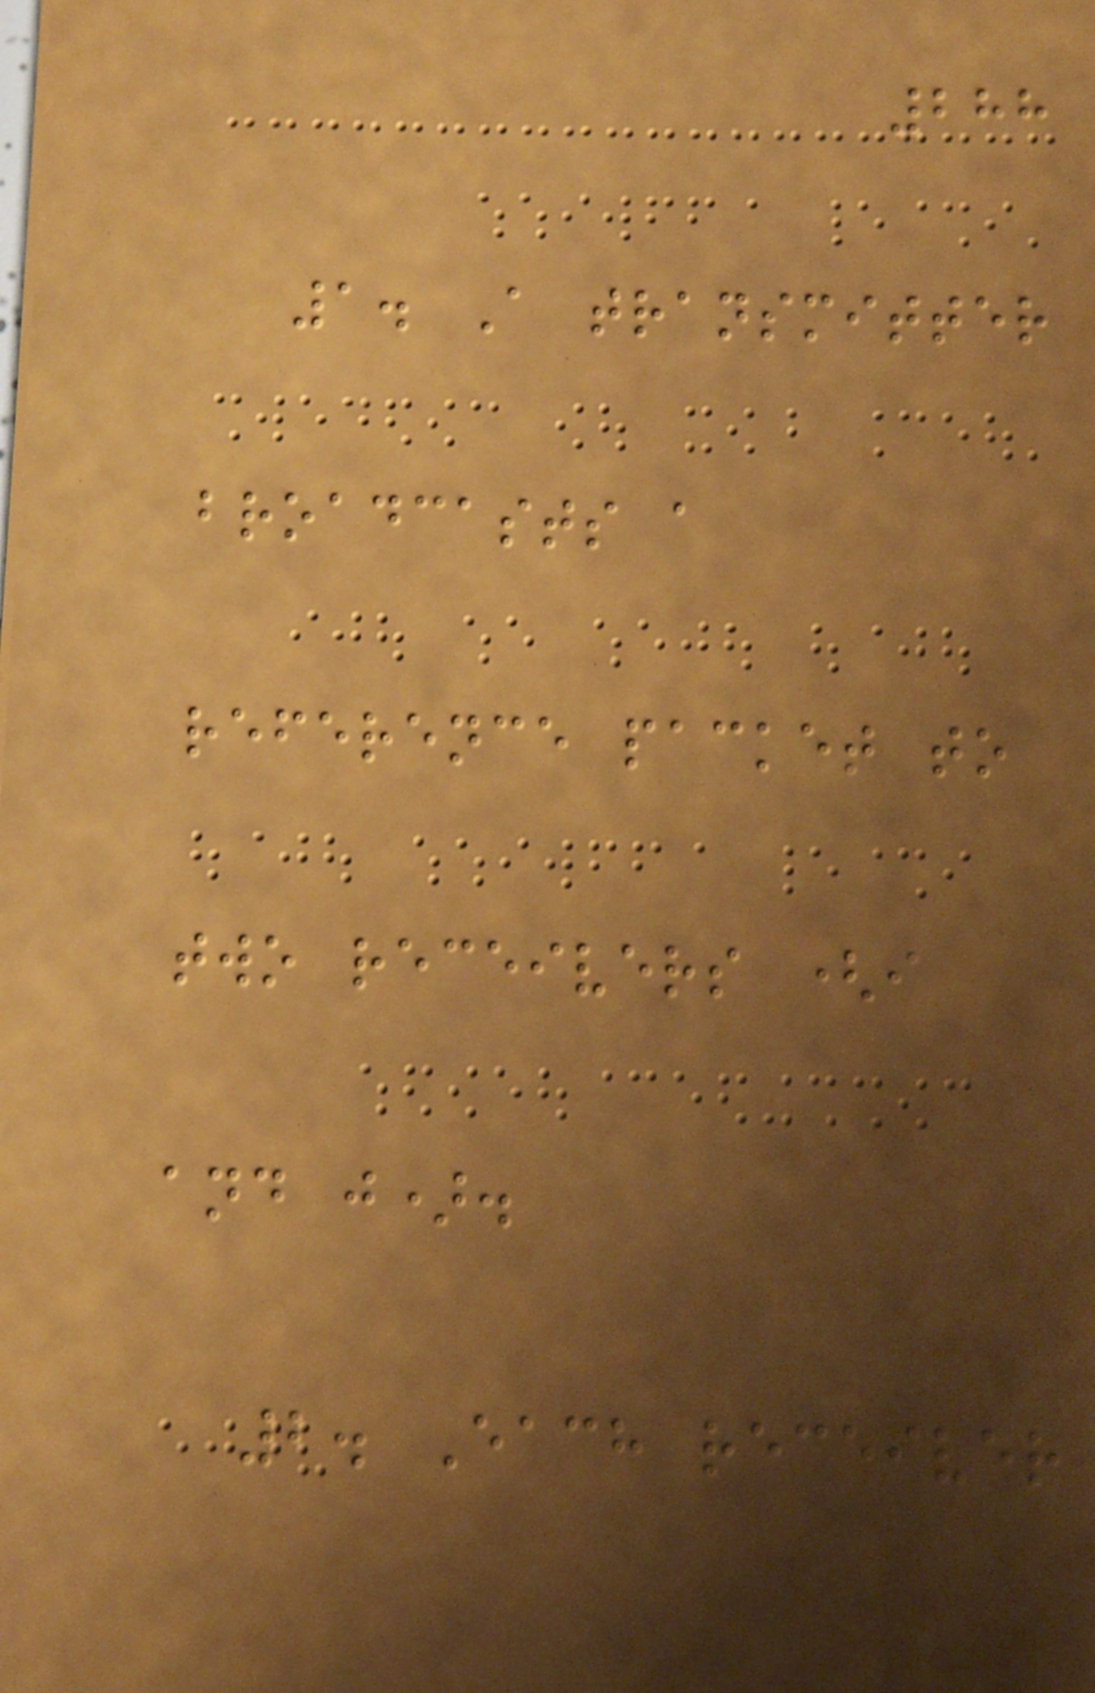288
1. A transmitter
broadcasts a
reference packet to
two receivers (i
and j).
2. Each receiver
